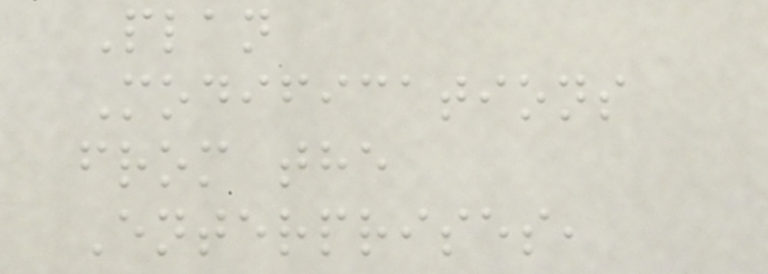Plan
Modifications
from the
Enterprises,
